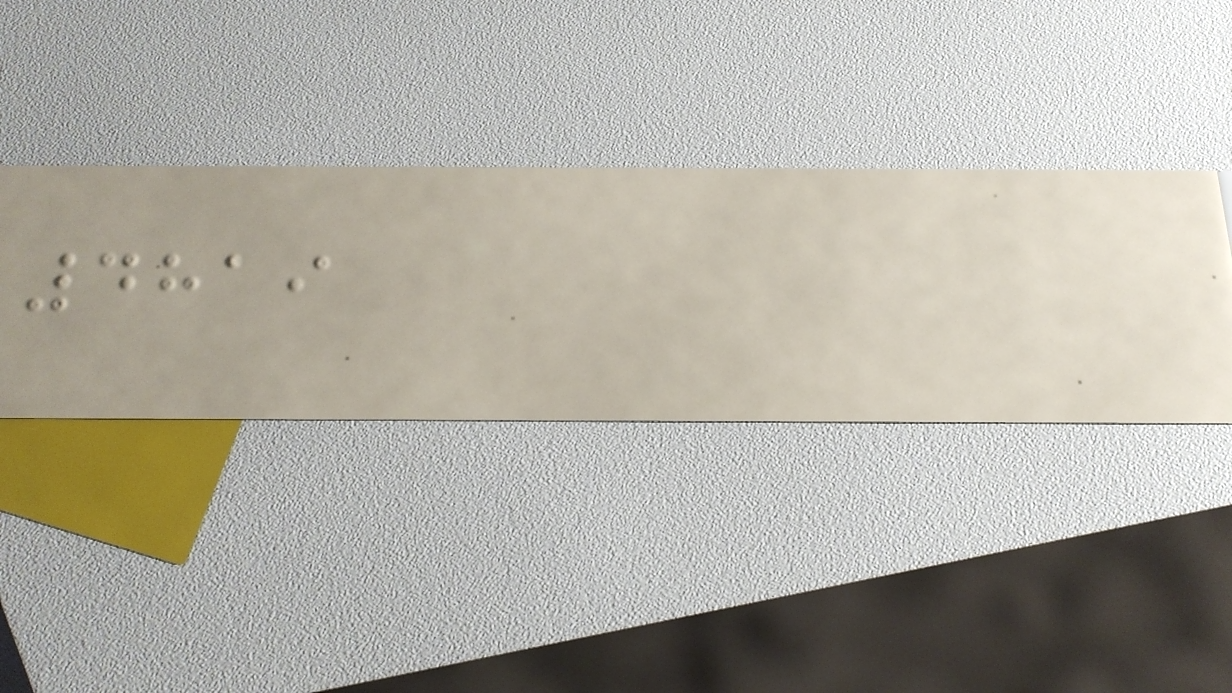4819
